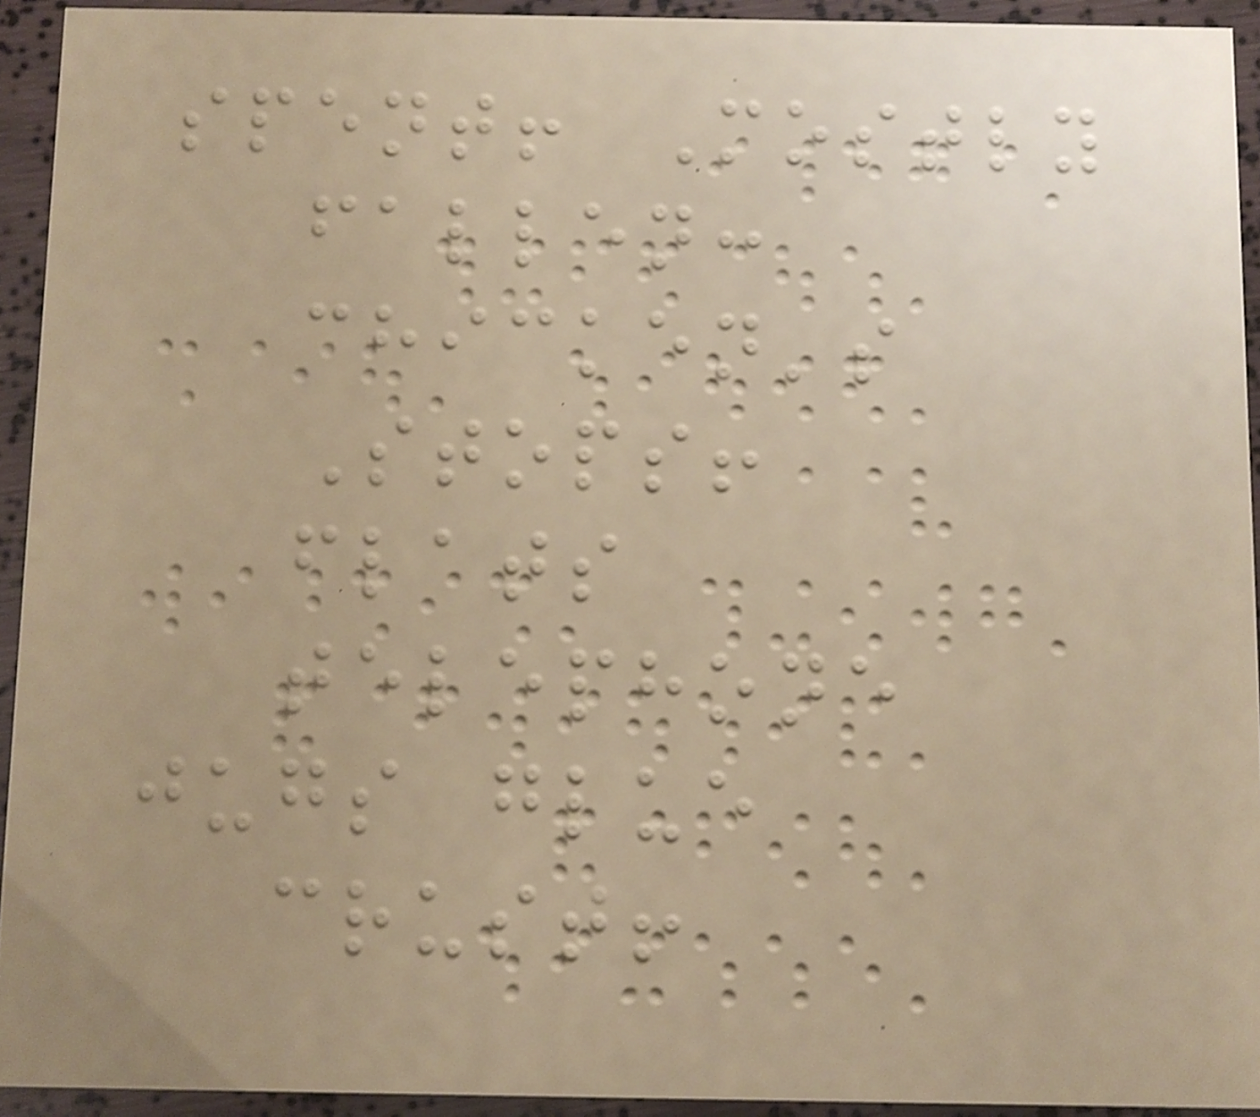spent! Mostly
fallen:
chicken's
Stops!
flats
telephone
jugs glue
crust!
